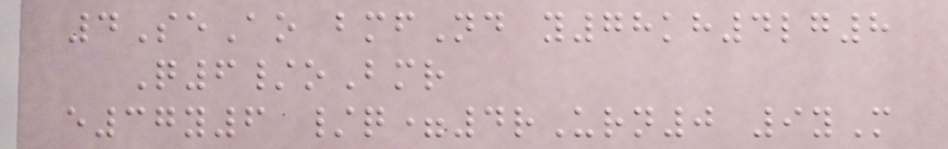4SeAo bmfNd y78kh4lg8
Q6/oBmr
e37y6 /q=4rUrn0 9yM
